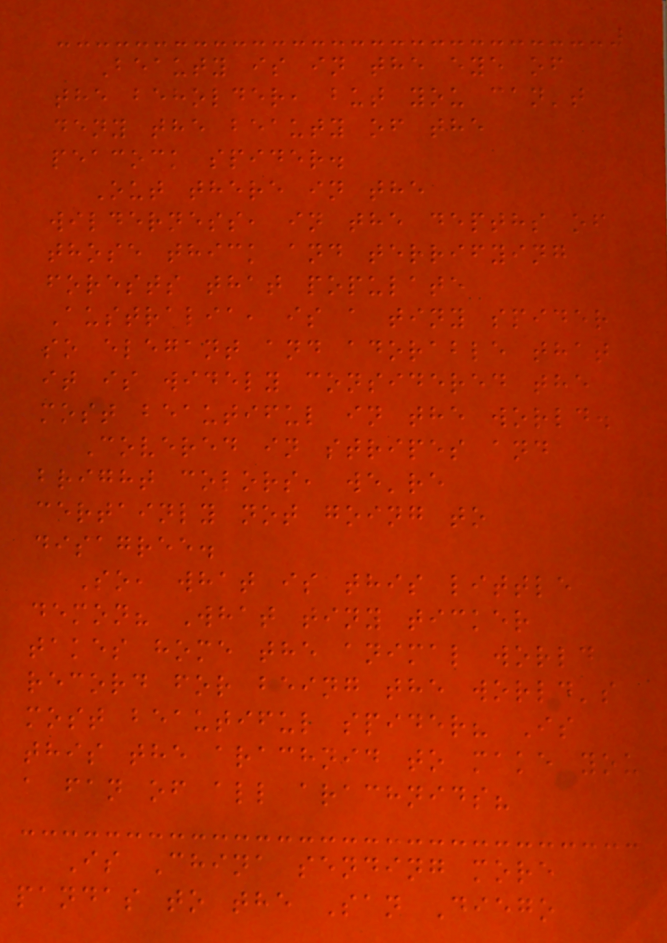Beauty is in the eye of
the beholder, but you can't
deny the beauty of the
peacock spider.
Out there in the
wilderness, in the depths of
those thick and terrifying
forests that populate
Australia, is a tiny spider
so elegant and adorable that
it is widely considered the
most beautiful in the world.
Covered in stripes and
bright colors, we're
certainly not going to
disagree.
So, what is this little
demon? What tiny ticker
takes home the animal world
record for being the world's
most beautiful spider? Is
this the arachnid to make you
a fan of all arachnids?
Is China sending more
pandas to the San Diego
